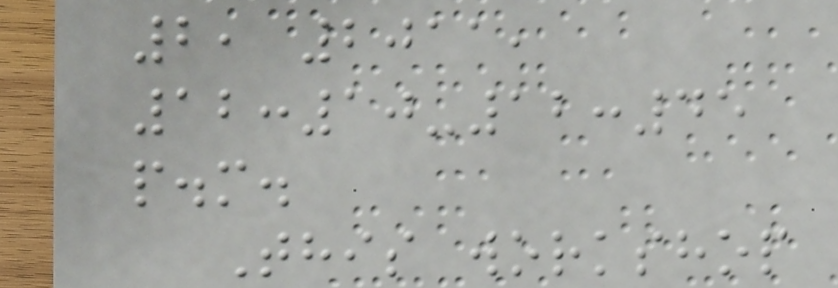2, 2011,
12:10-12:45
p.m.
This workshop
